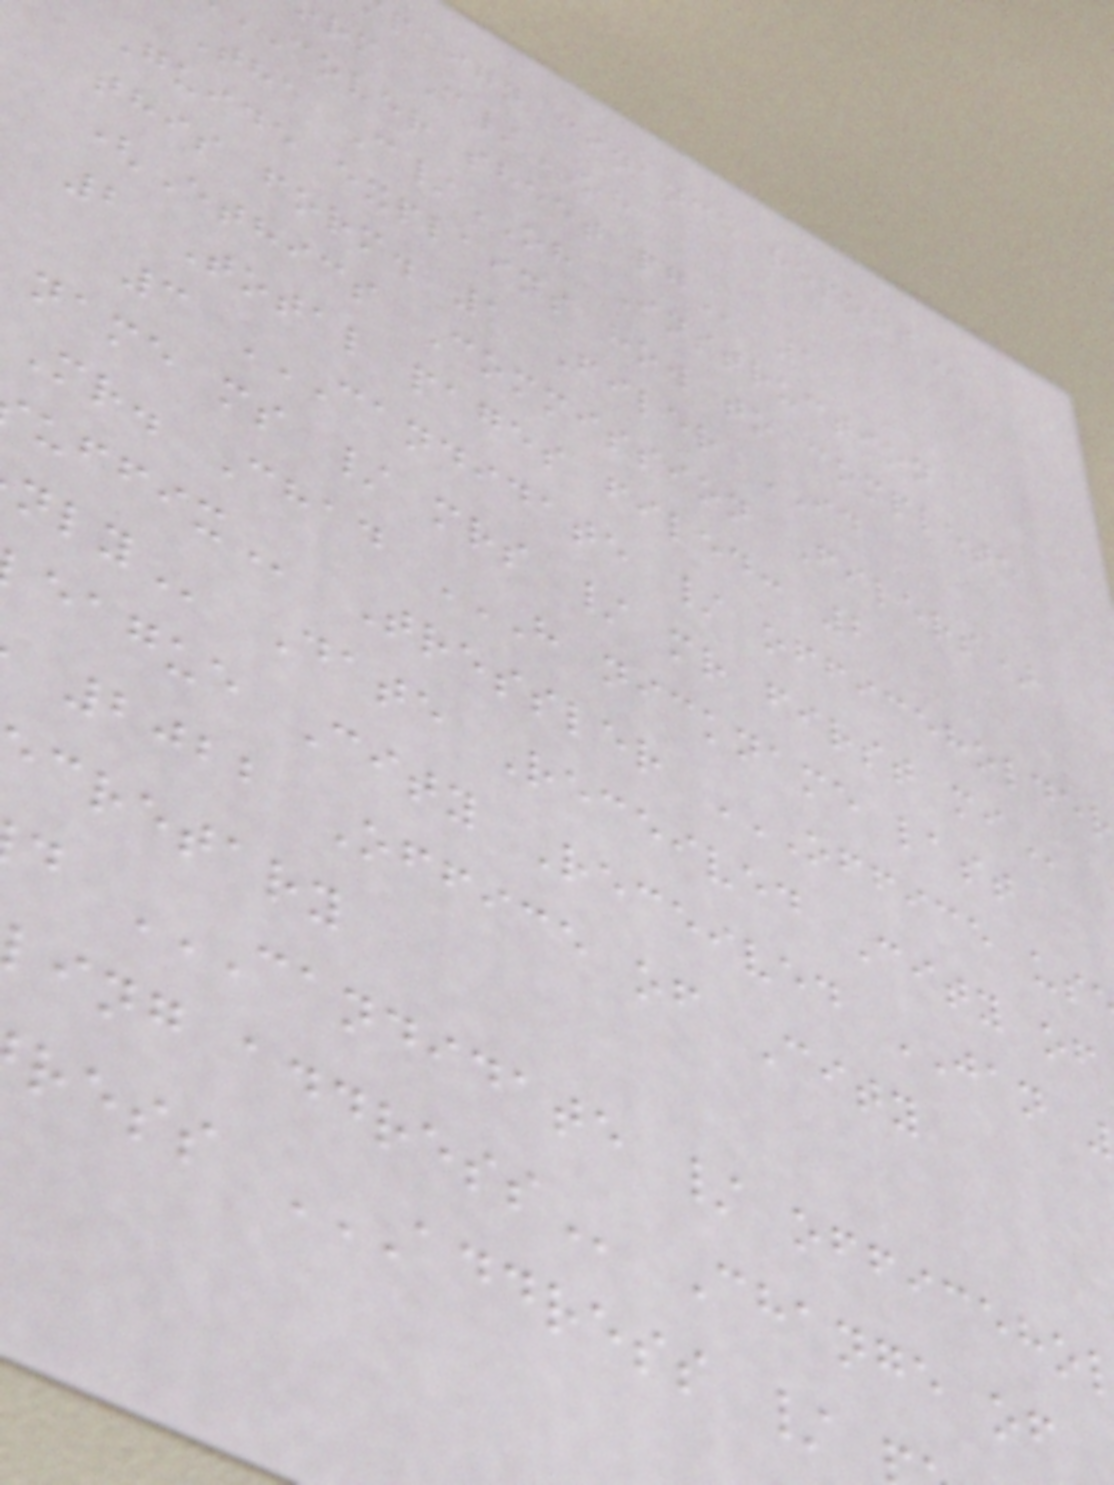paign finance
rm C/OH
cover sheet
The C/OH Instruction
Guide explains how to complete
this form. 1 Filer ID
(Ethics Commission Filers)
2 Total pages filed: 2
name ms / mrs / mr first
Mr. Chad H NICKNAME LAST
Tressler
Date Received City of
eague City Received JAN
2022 Office of City
cretary
